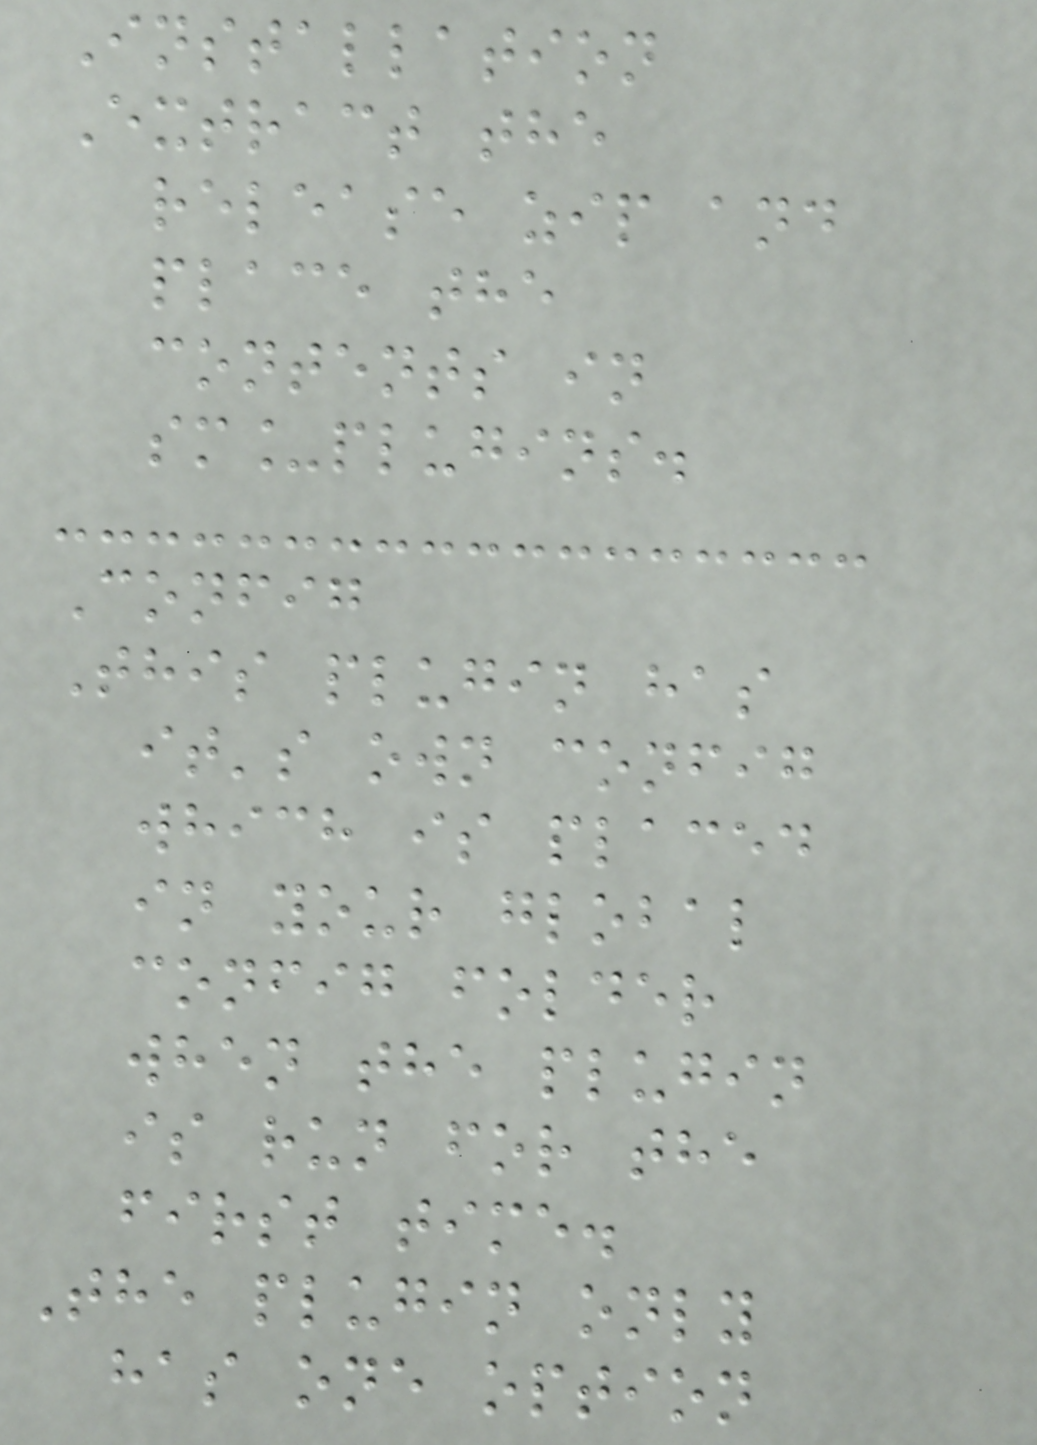Installation
Extract the
release zip and
place the
contents in
sm_plugins.
Config
This plugin has
it's own config
which is placed
in your global
config folder
when the plugin
is run for the
first time.
The plugin only
has one option
